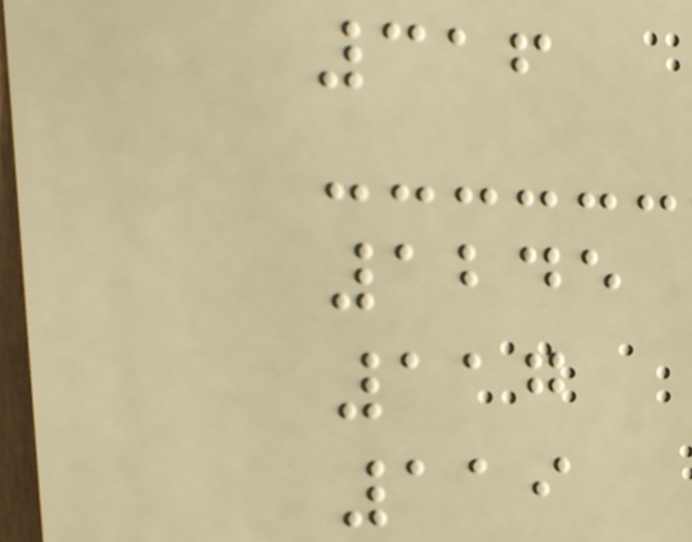316
1245
117
119
